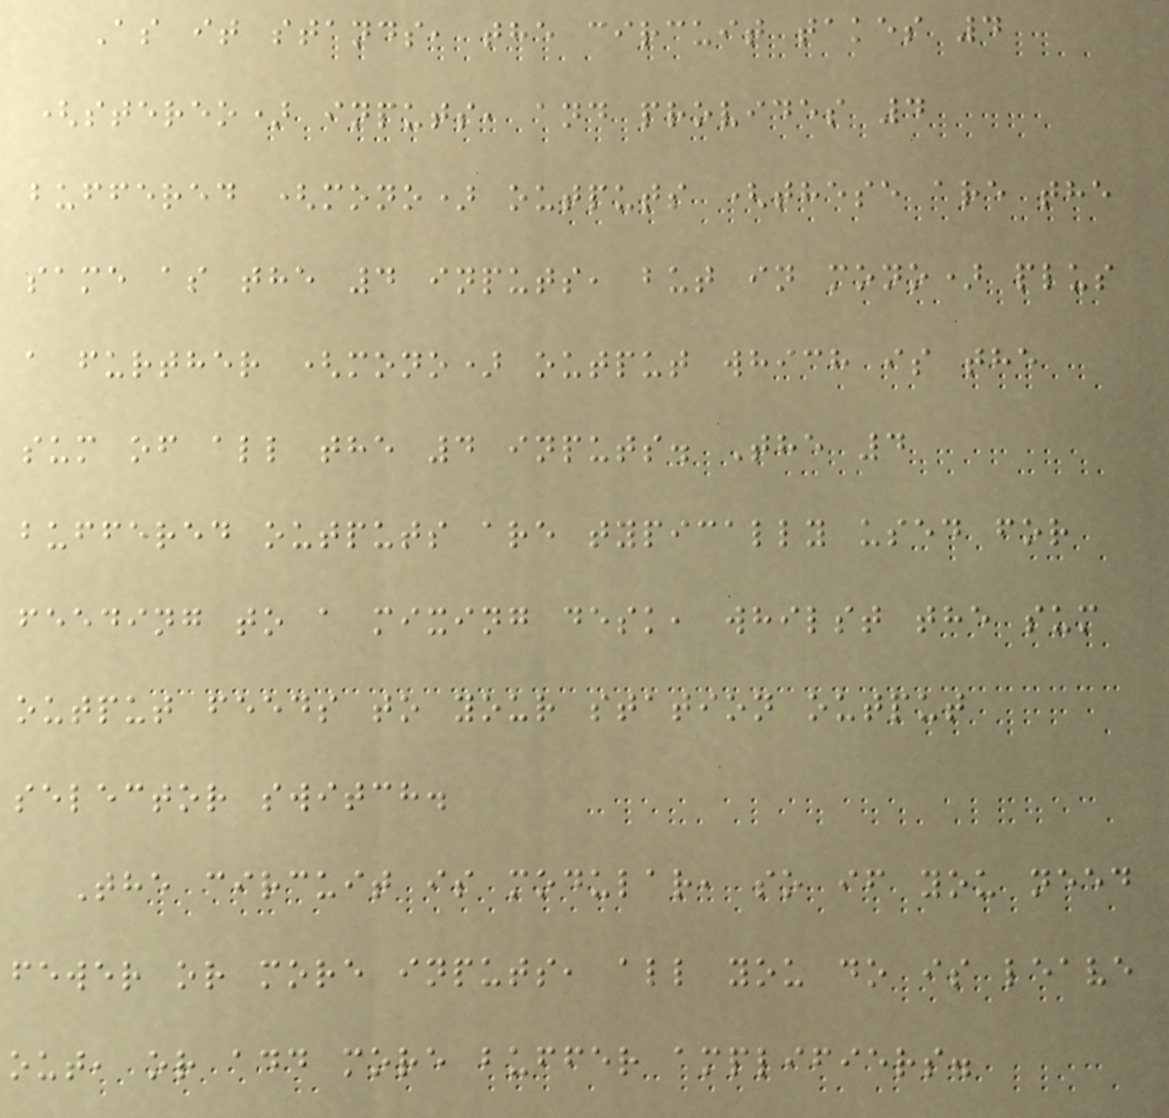As it stands, the circuit takes 4
(stereo) inputs, and provides 4
buffered (mono) outputs (these are the
same as the 4 inputs, but in mono) plus
a further (mono) output which is the
sum of all the 4 inputs. The 4
buffered outputs are typically used for
feeding to a mixing desk, whilst the sum
output feeds to your station output
selector switch.
The circuit is modular, so if you need
fewer or more inputs, all you do is leave
out, or add more buffer amplifiers.
